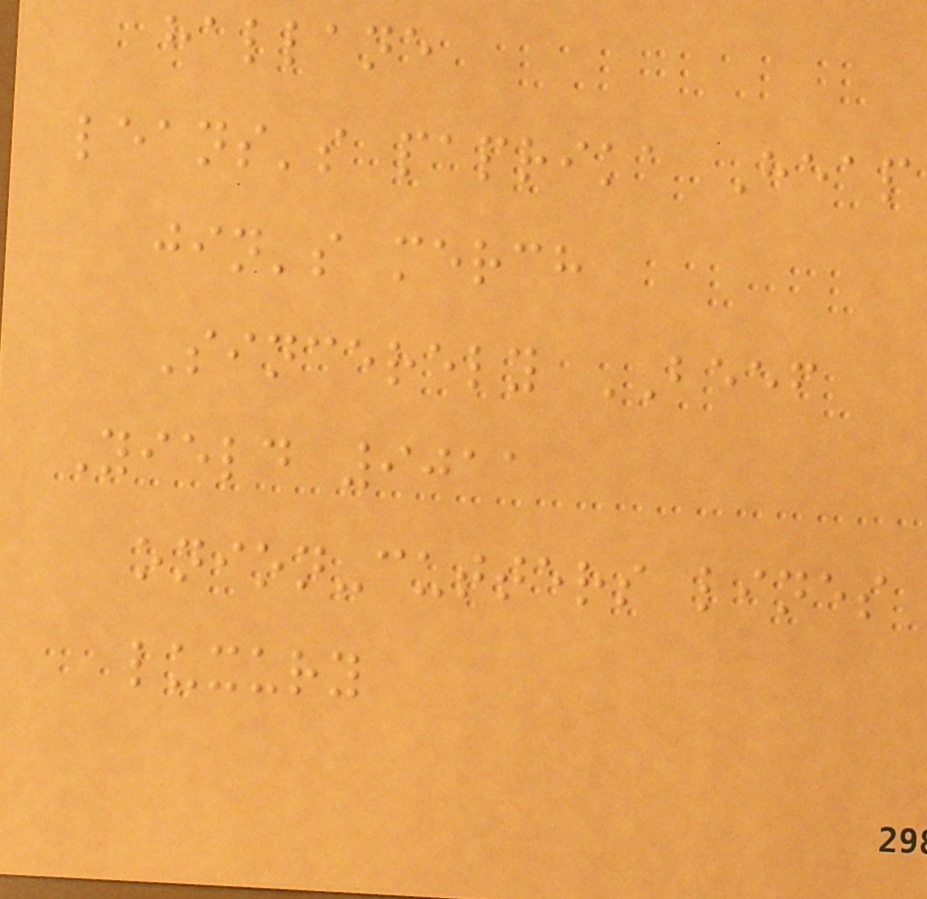hallane
leans's paprika Heap
jin's merch
Sincerely BEEF
Yield 9011
onion-cutters lines
luxury
